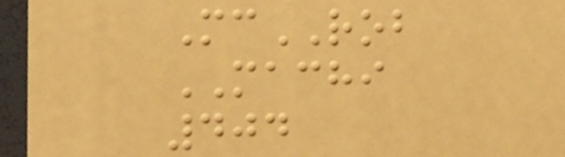McROB
MACHI
404
